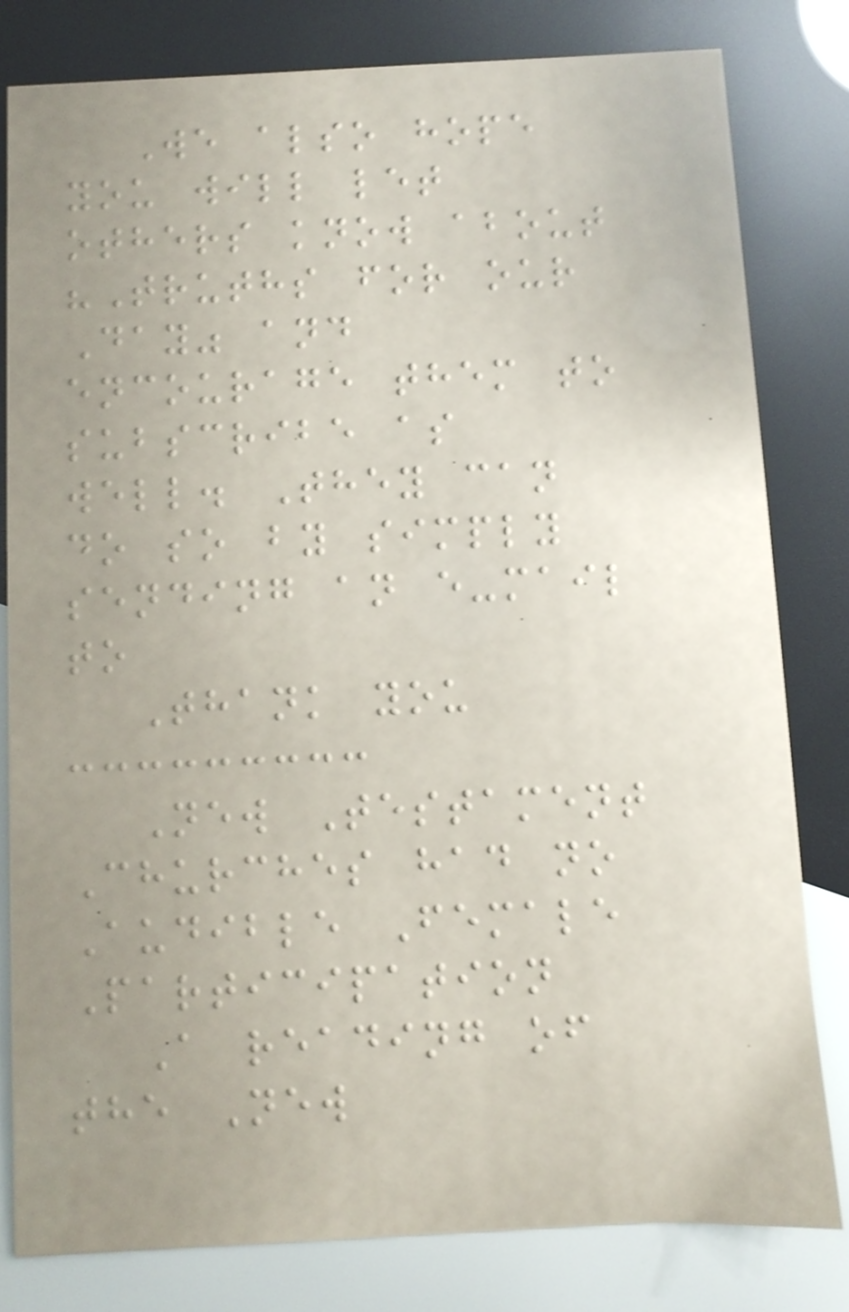We also hope
you will let
others know about
"Truths for our
Day" and
encourage them to
subscribe as
well. They can
do so by simply
sending an e-mail
to
Thank you
New Testament
Churches had no
Audible Female
Participation
A reading of
the New
